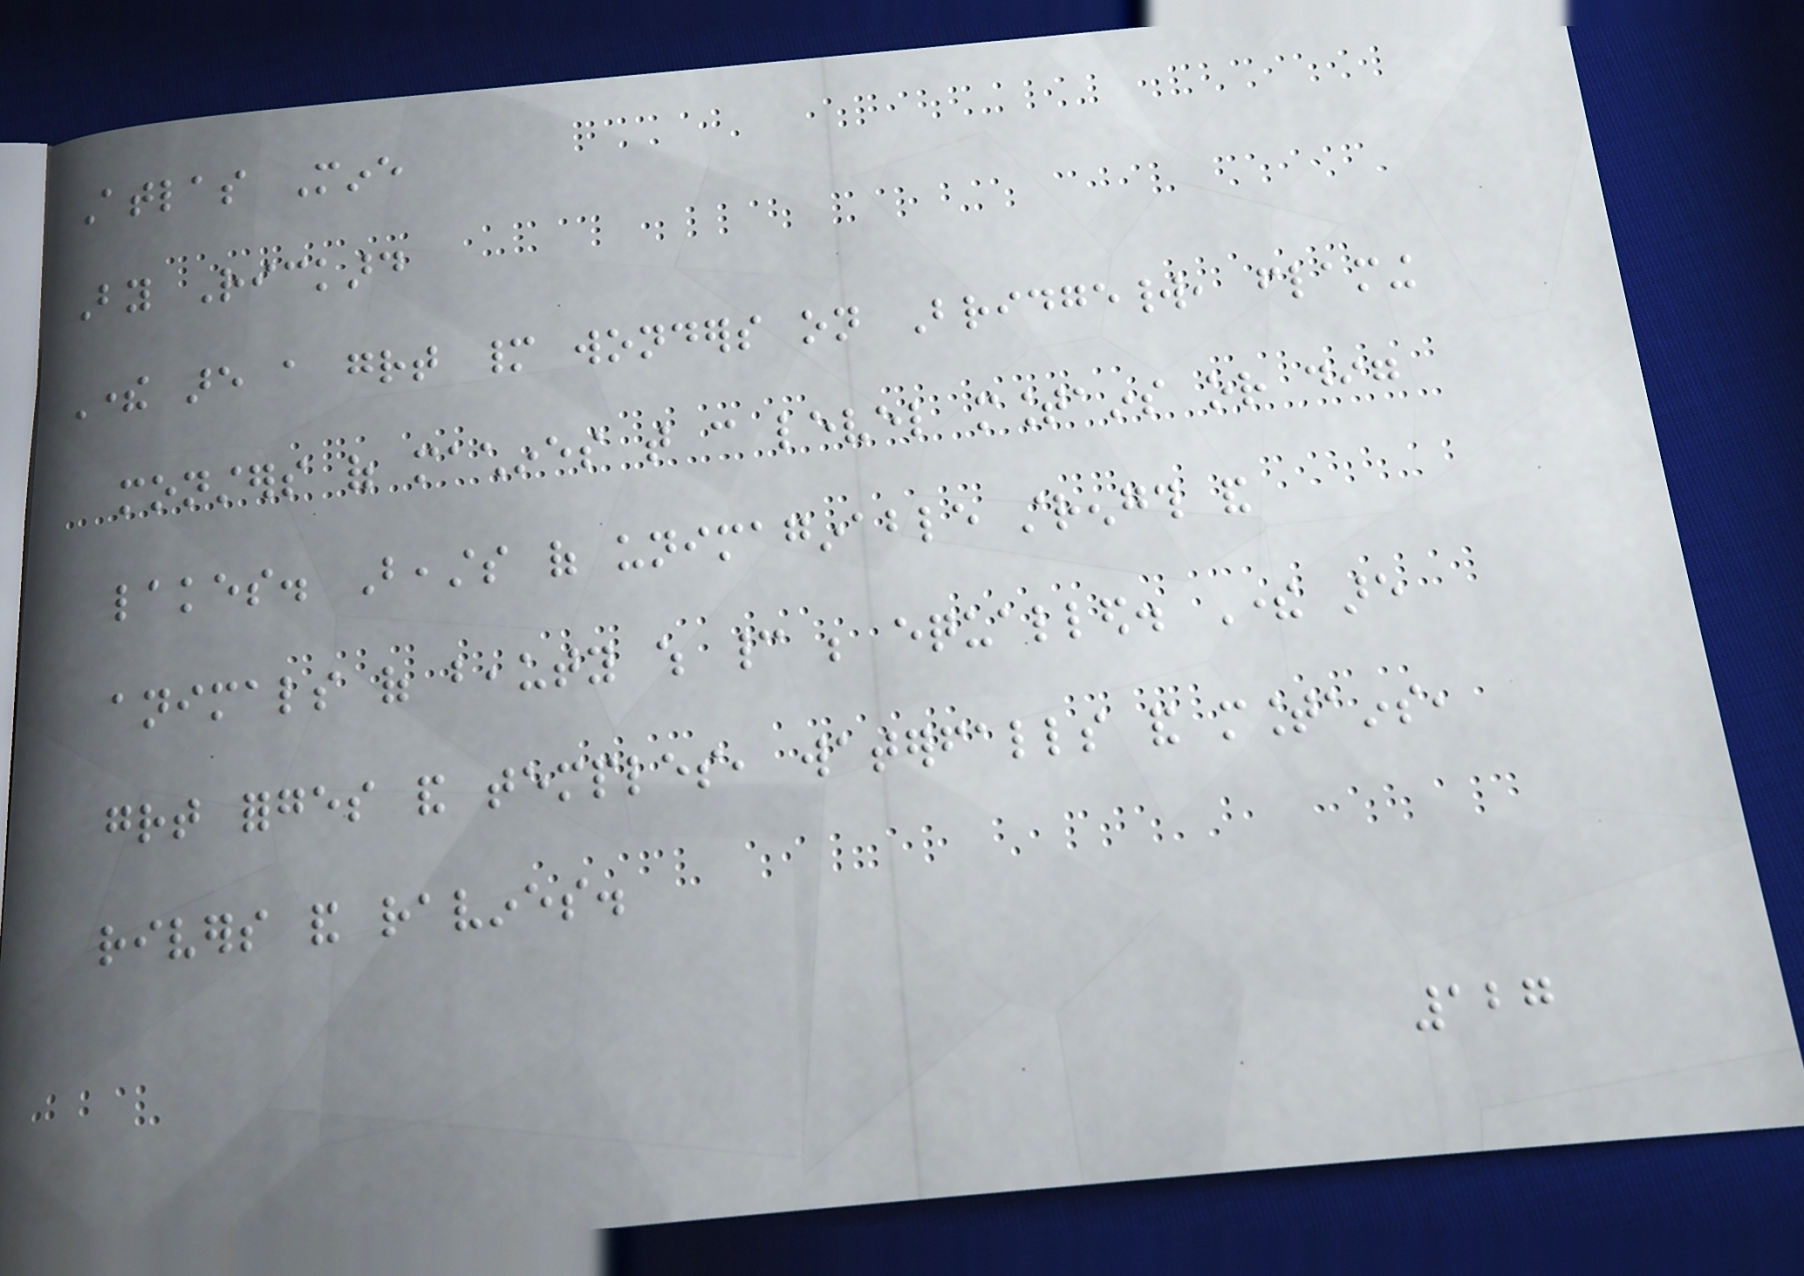Atlas Mine
By Rickard
There are a great many wonders on Bridgeworld, flaming
monsters of machines that can level mountains or dig
lakes. Beasts of unimaginable strength and
animals of beauty which cannot be equalled. There are
great forges and temples, waterfalls and mountains,
rivers and ravines.
127
